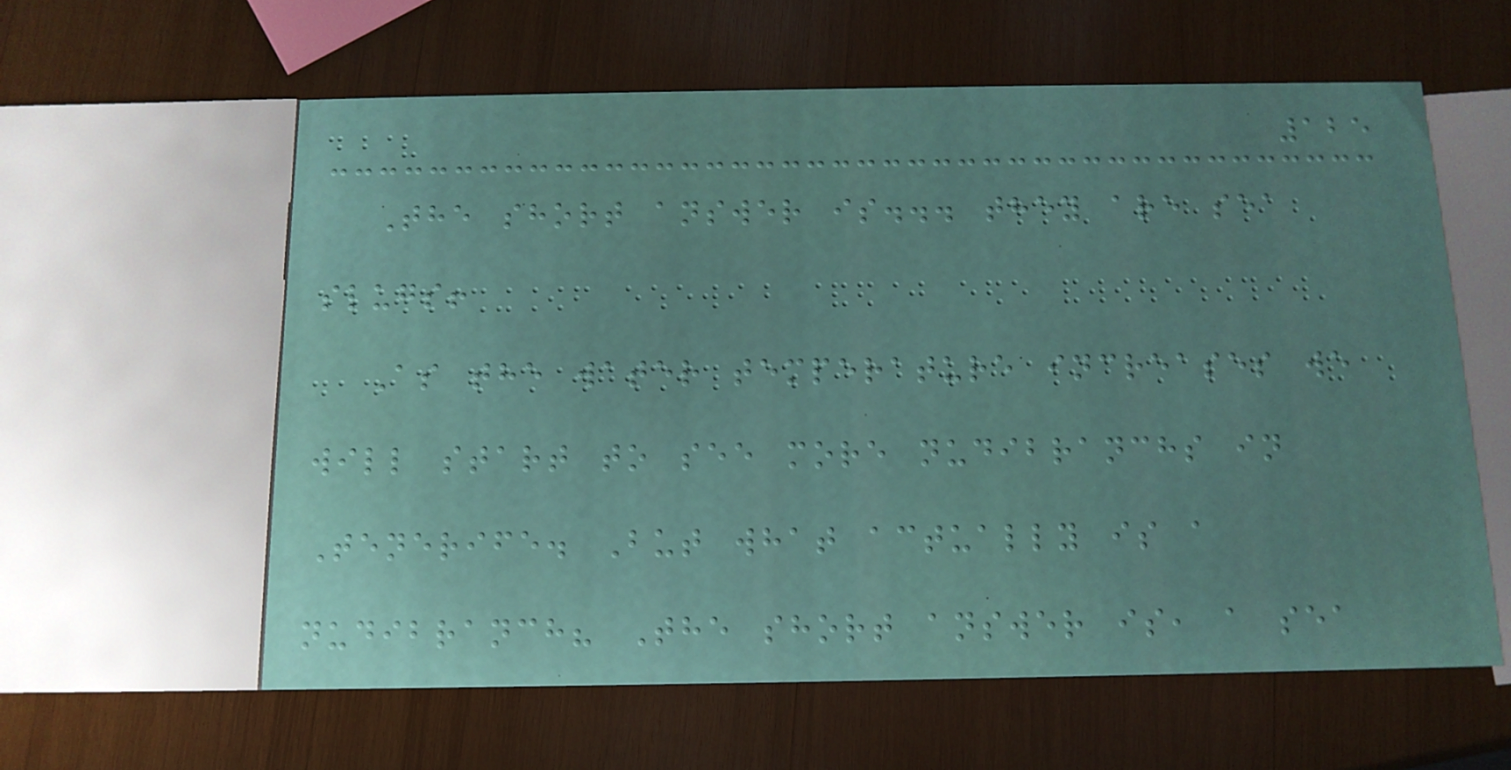125
The short answer is... they are sea
slugs!
As the water temperature increases we
will start to see more nudibranchs in
Tenerife. But what actually is a
nudibranch? The short answer is, a sea
